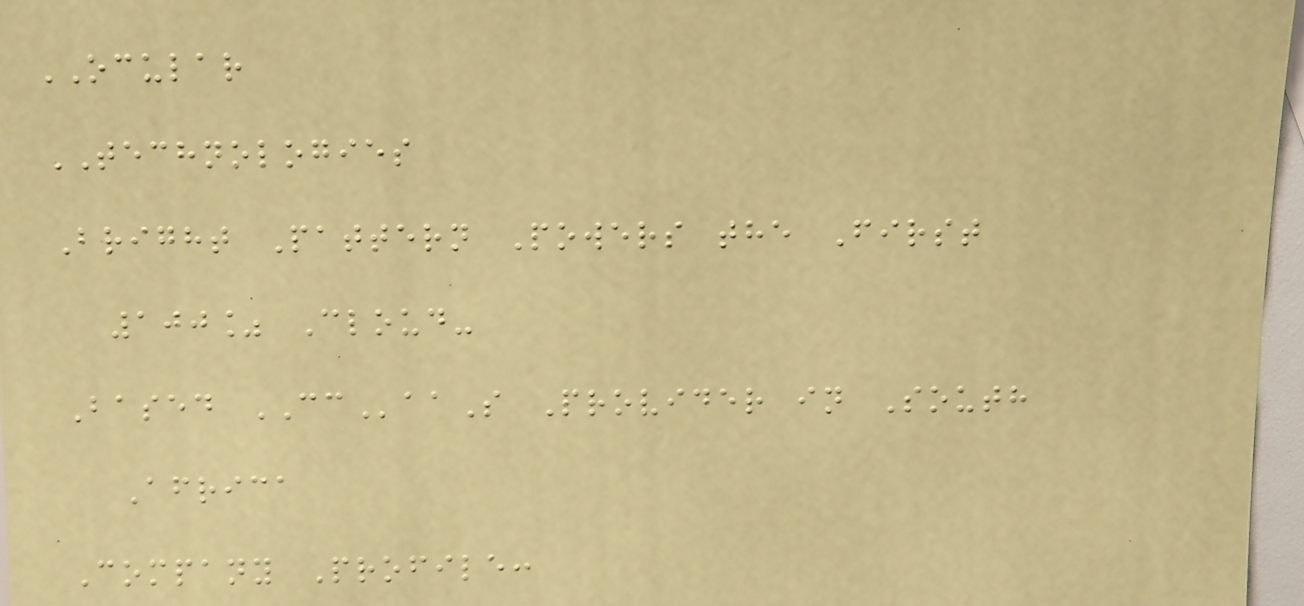OCULAR
TECHNOLOGIES
Bright Pattern Powers the First
100% Cloud-
Based CCaaS Provider in South
Africa
Company Profile:
